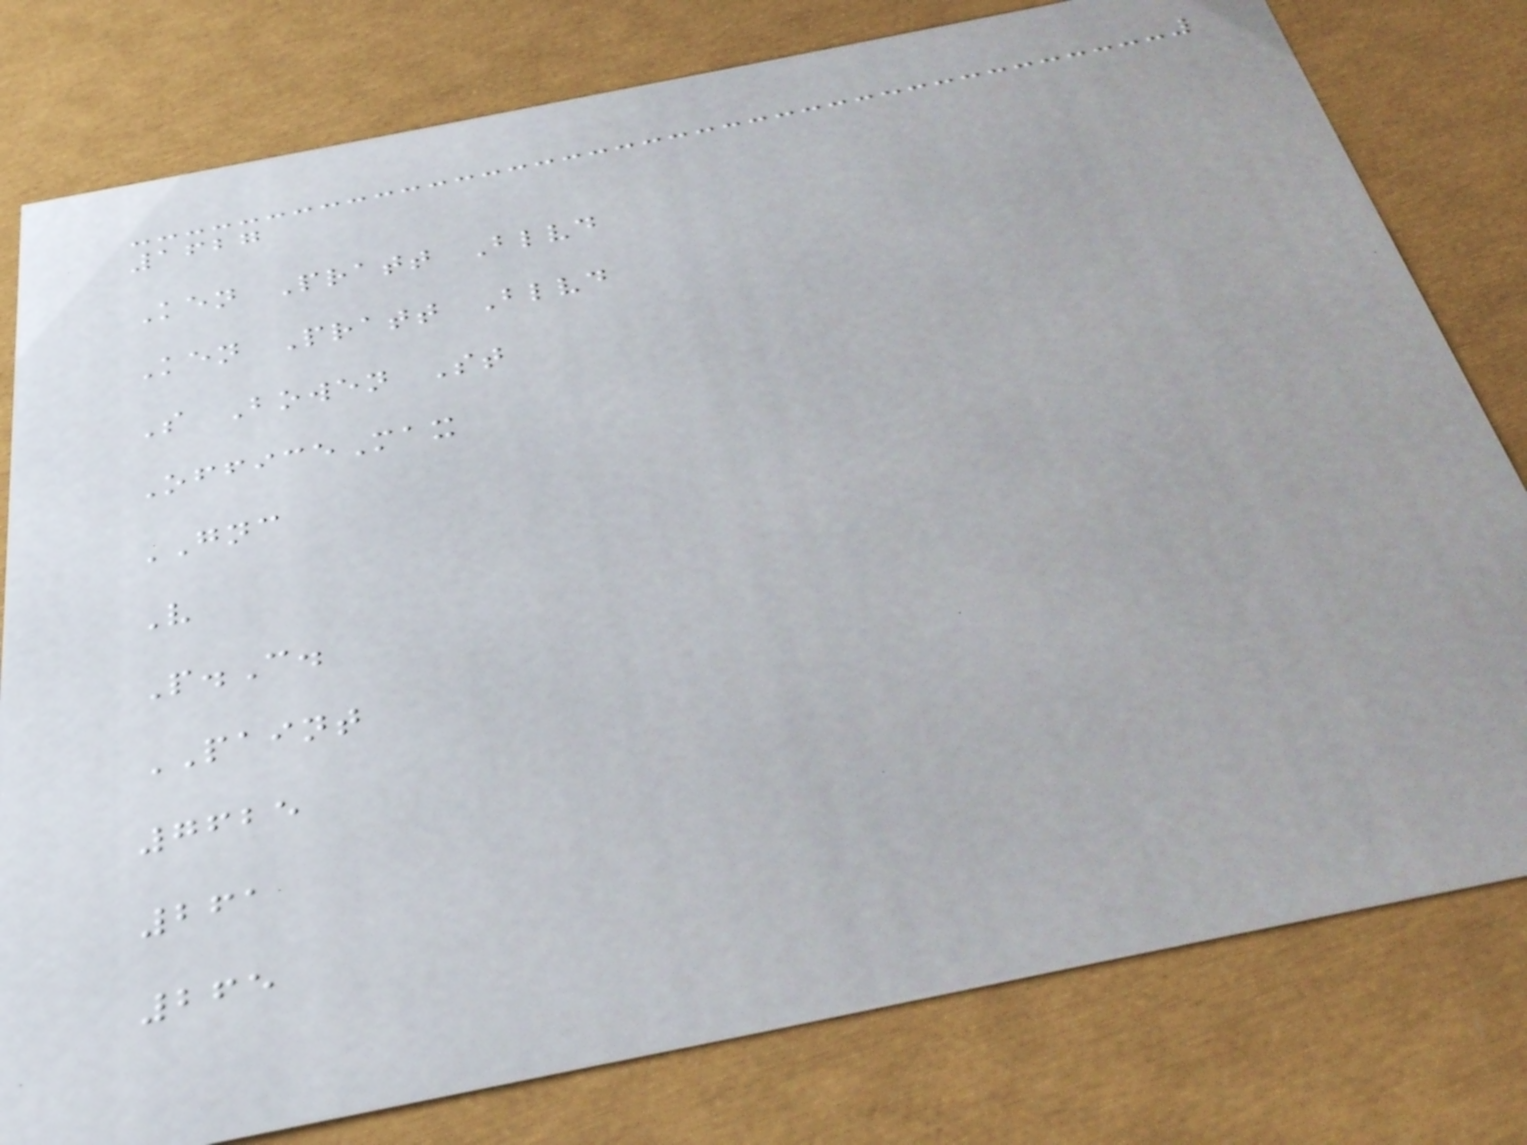1627
Ken Pratt Blvd
Ken Pratt Blvd
S Bowen St
OfficeMax
GNC
V
P.C.
PAINT
7625
261
265
